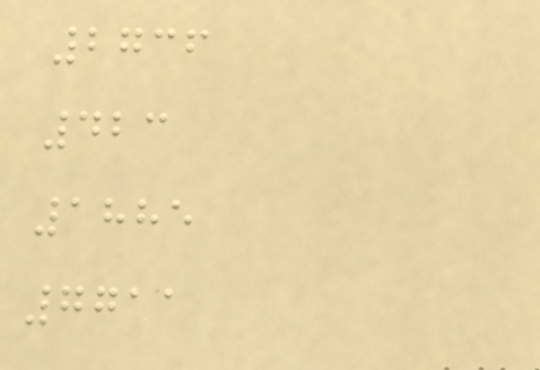2736
423
1885
7711
